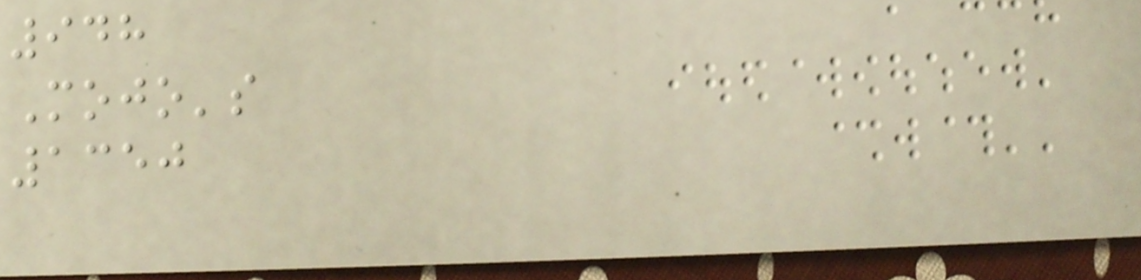948
Mojo's
1350
